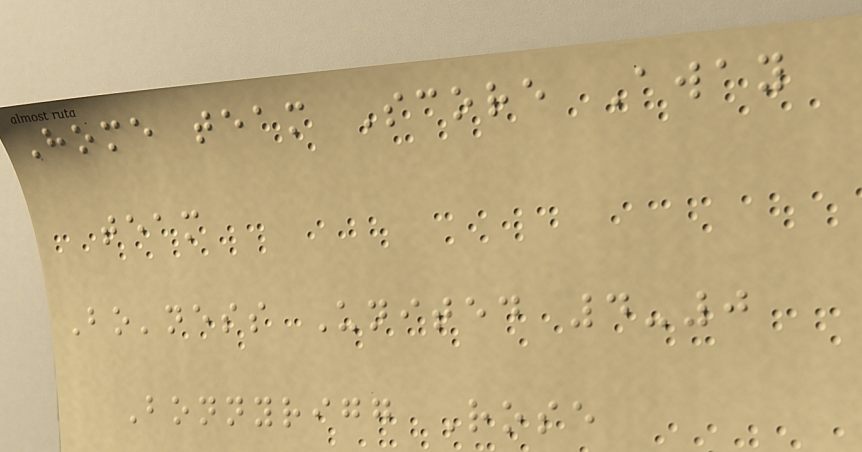Home team Score Away
team
Bo'ness United 4-0
Bonnyrigg Rose
